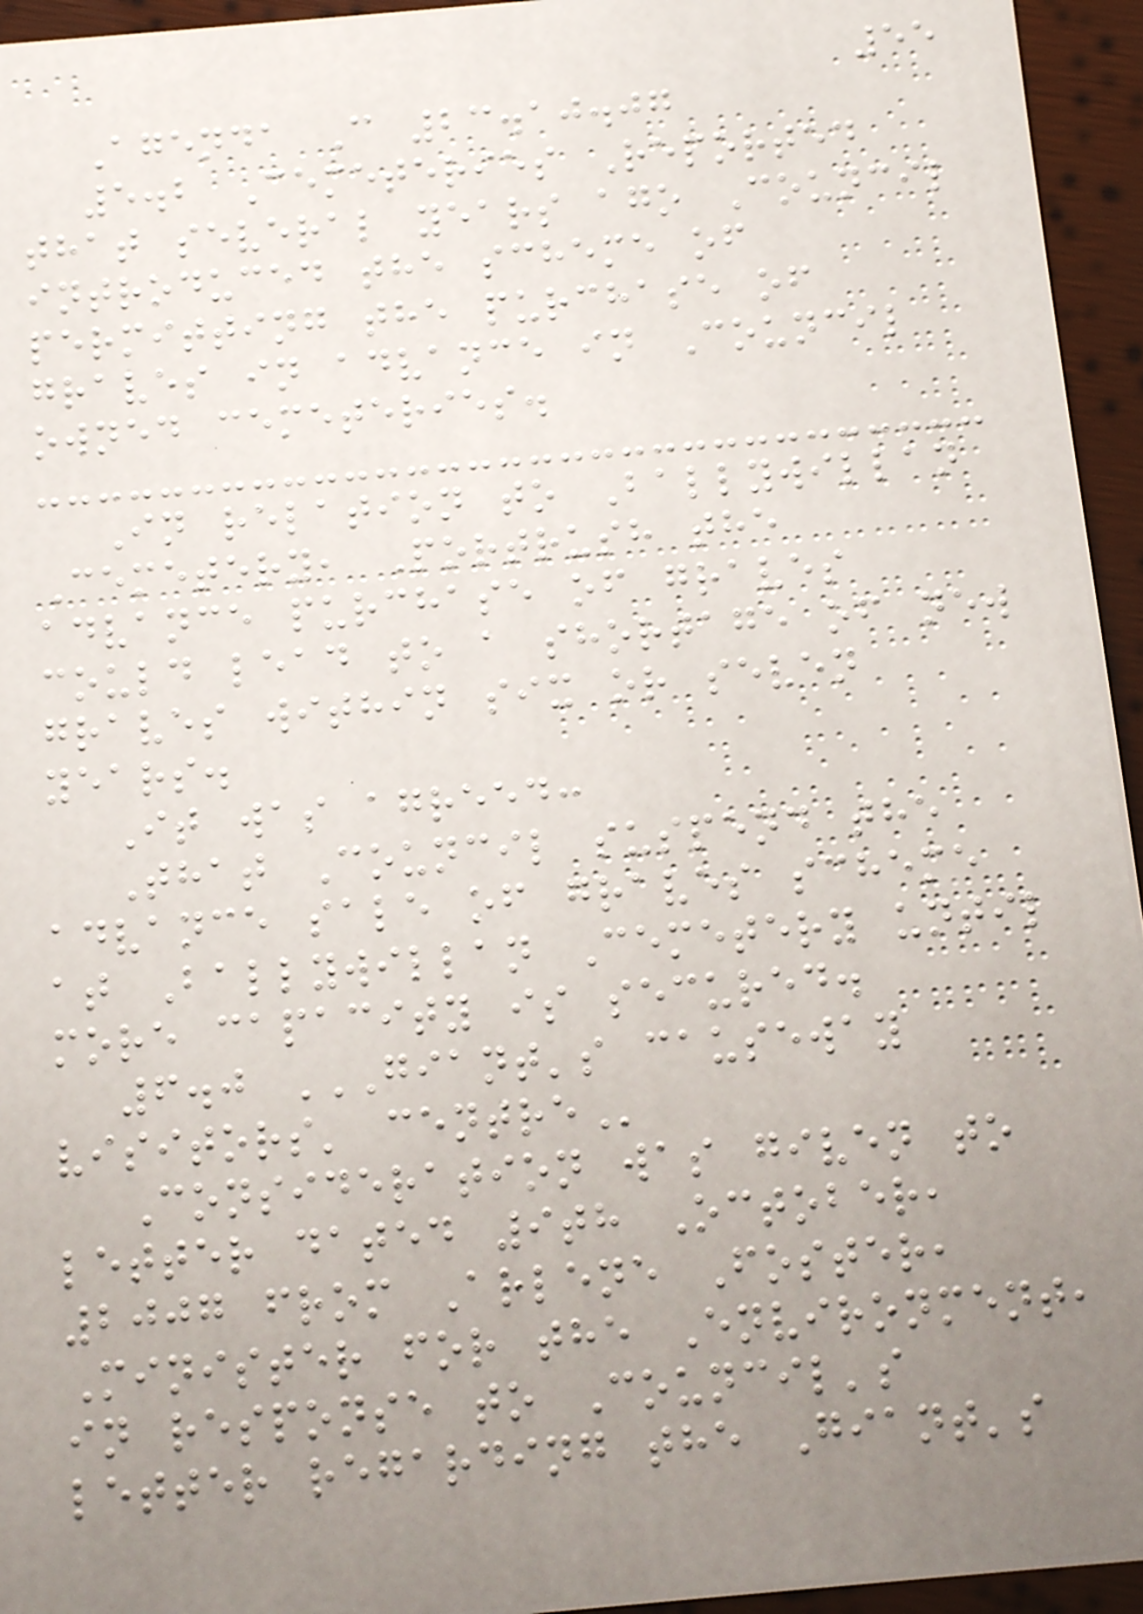55
Agenda C 23.10.07
5.2 Cemeteries Reported
that several years ago Council
introduced the scheme of
permitting the purchase of
graves in advance in Council
owned cemeteries.
In relation to Ballywillan
Cemetery, Portrush the
advance purchase of graves
could lead to a shortage of new
graves within six or seven
years.
It was agreed:
That Council suspend the
advance sale of graves scheme
at Ballywillan Cemetery until
more capacity is secured.
6.0 GIANT'S CAUSEWAY
VISITORS' CENTRE
Consideration was given to
letter dated 9th October,
2007 from Arlene Foster,
Minister for the Environment,
in response to Council's
letter regarding the Giant's
